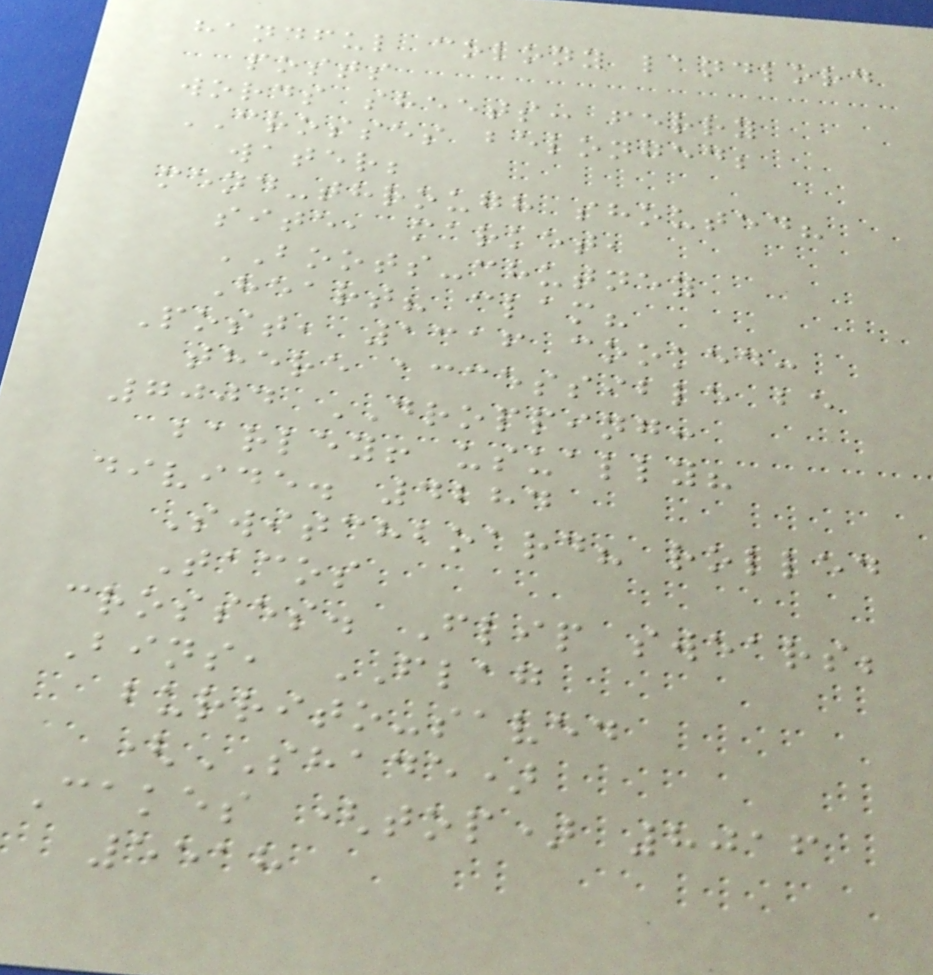handful colony landlord
posts
words sheets: ferry
CROSSES belonged;
water;
mend-through shouted?
site, market,
BOOTS-chutney
Heart? clam?
Post, 1316 cooked:
there accessible be
7004 DROPPING:
barley! usually?
divide. 4284
Switchboard? rolled
Tacos
crosses. Flip swears;
Bins, FLAG
burrito-saved
(SHADE)
Cakes (top) 8016
5518
